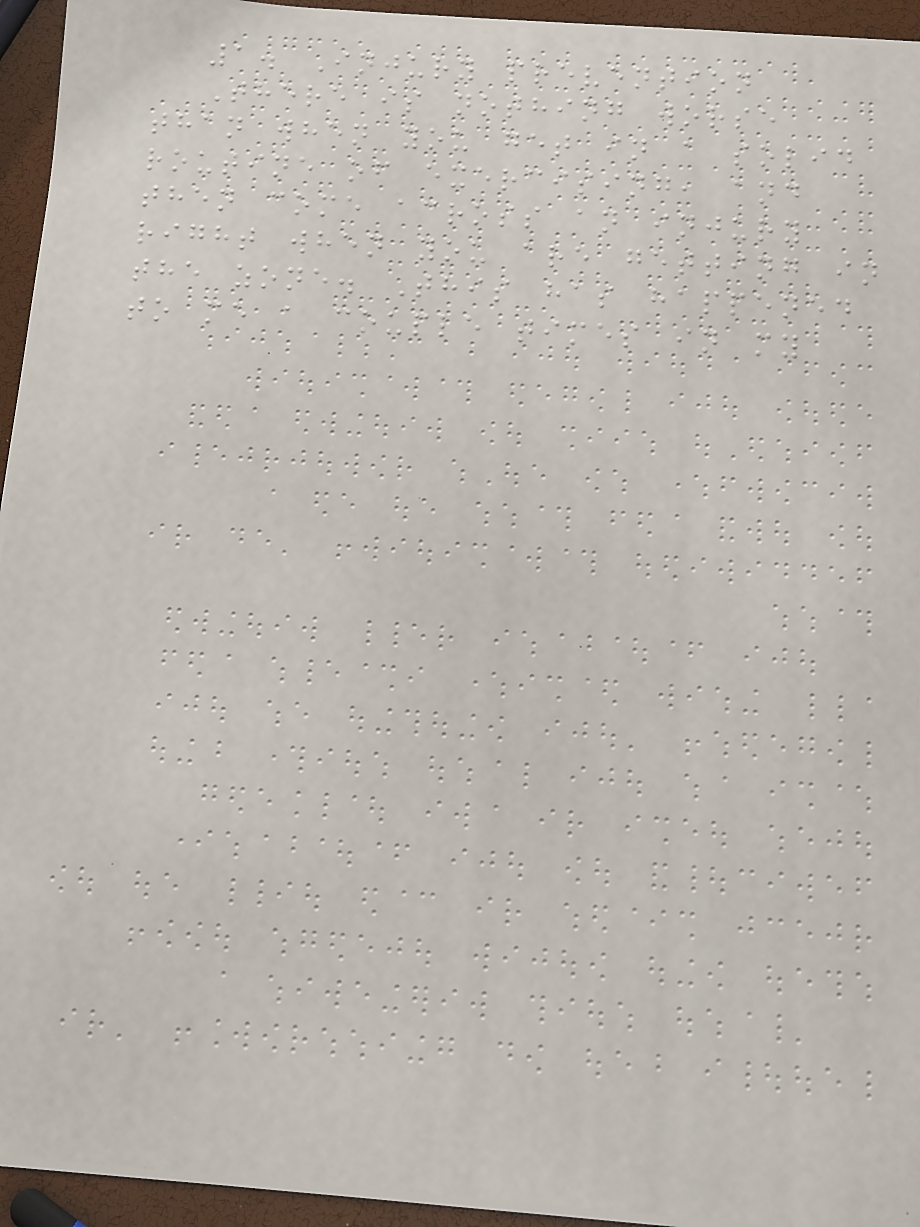1. Injury prevention
There is nothing worse
than when you get in a solid
routine of exercising, and
then come across an injury
right when you are getting in
the zone. This has happened
to me a couple times in my
